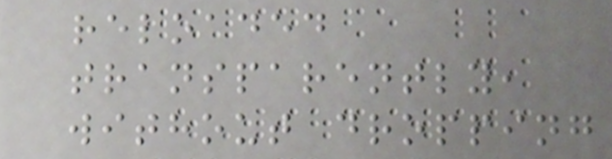reloaded
transparently,
without dropping
